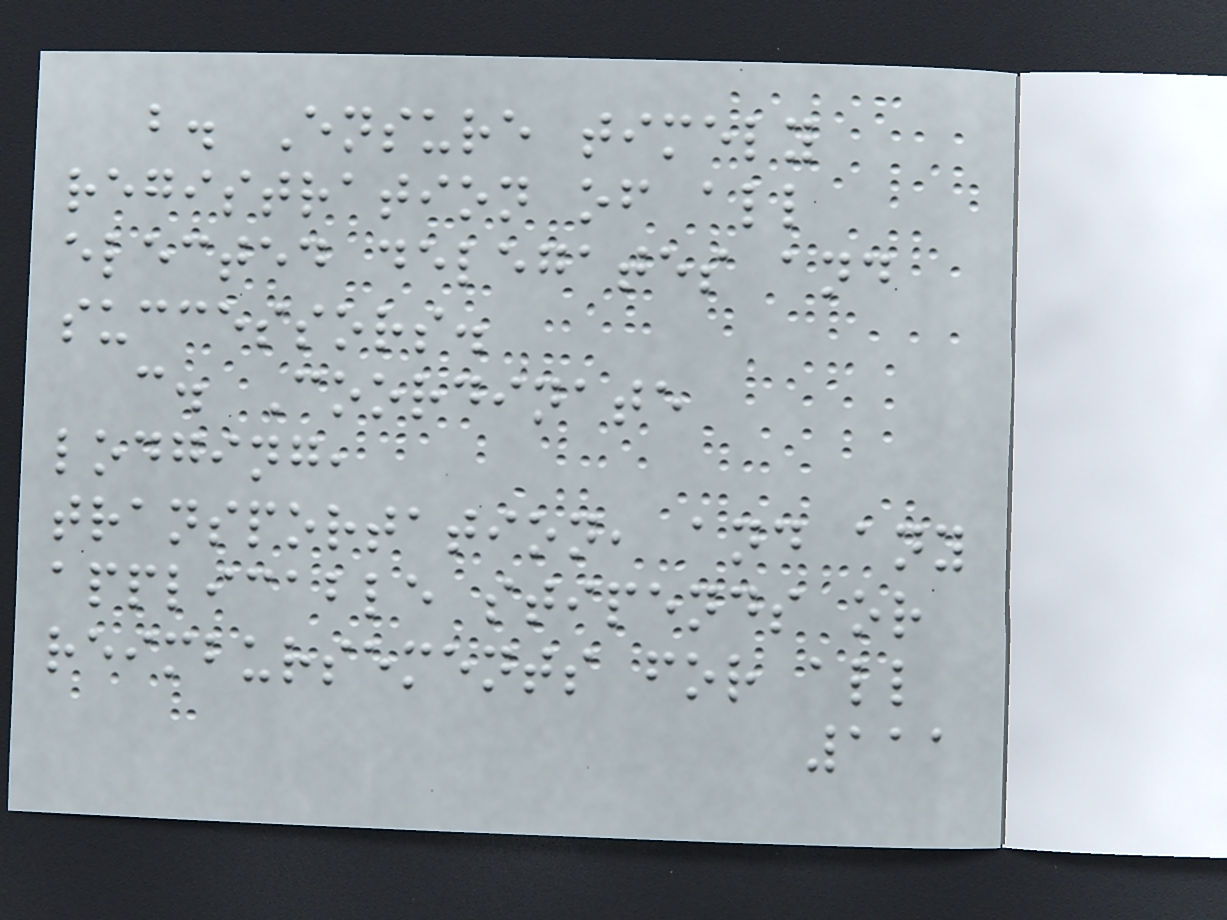b. Ensure timely
registration of all
elected delegates and
successors.
c. Coordinate
lodging,
transportation, and any
applicable stipends or
reimbursements for all
111
